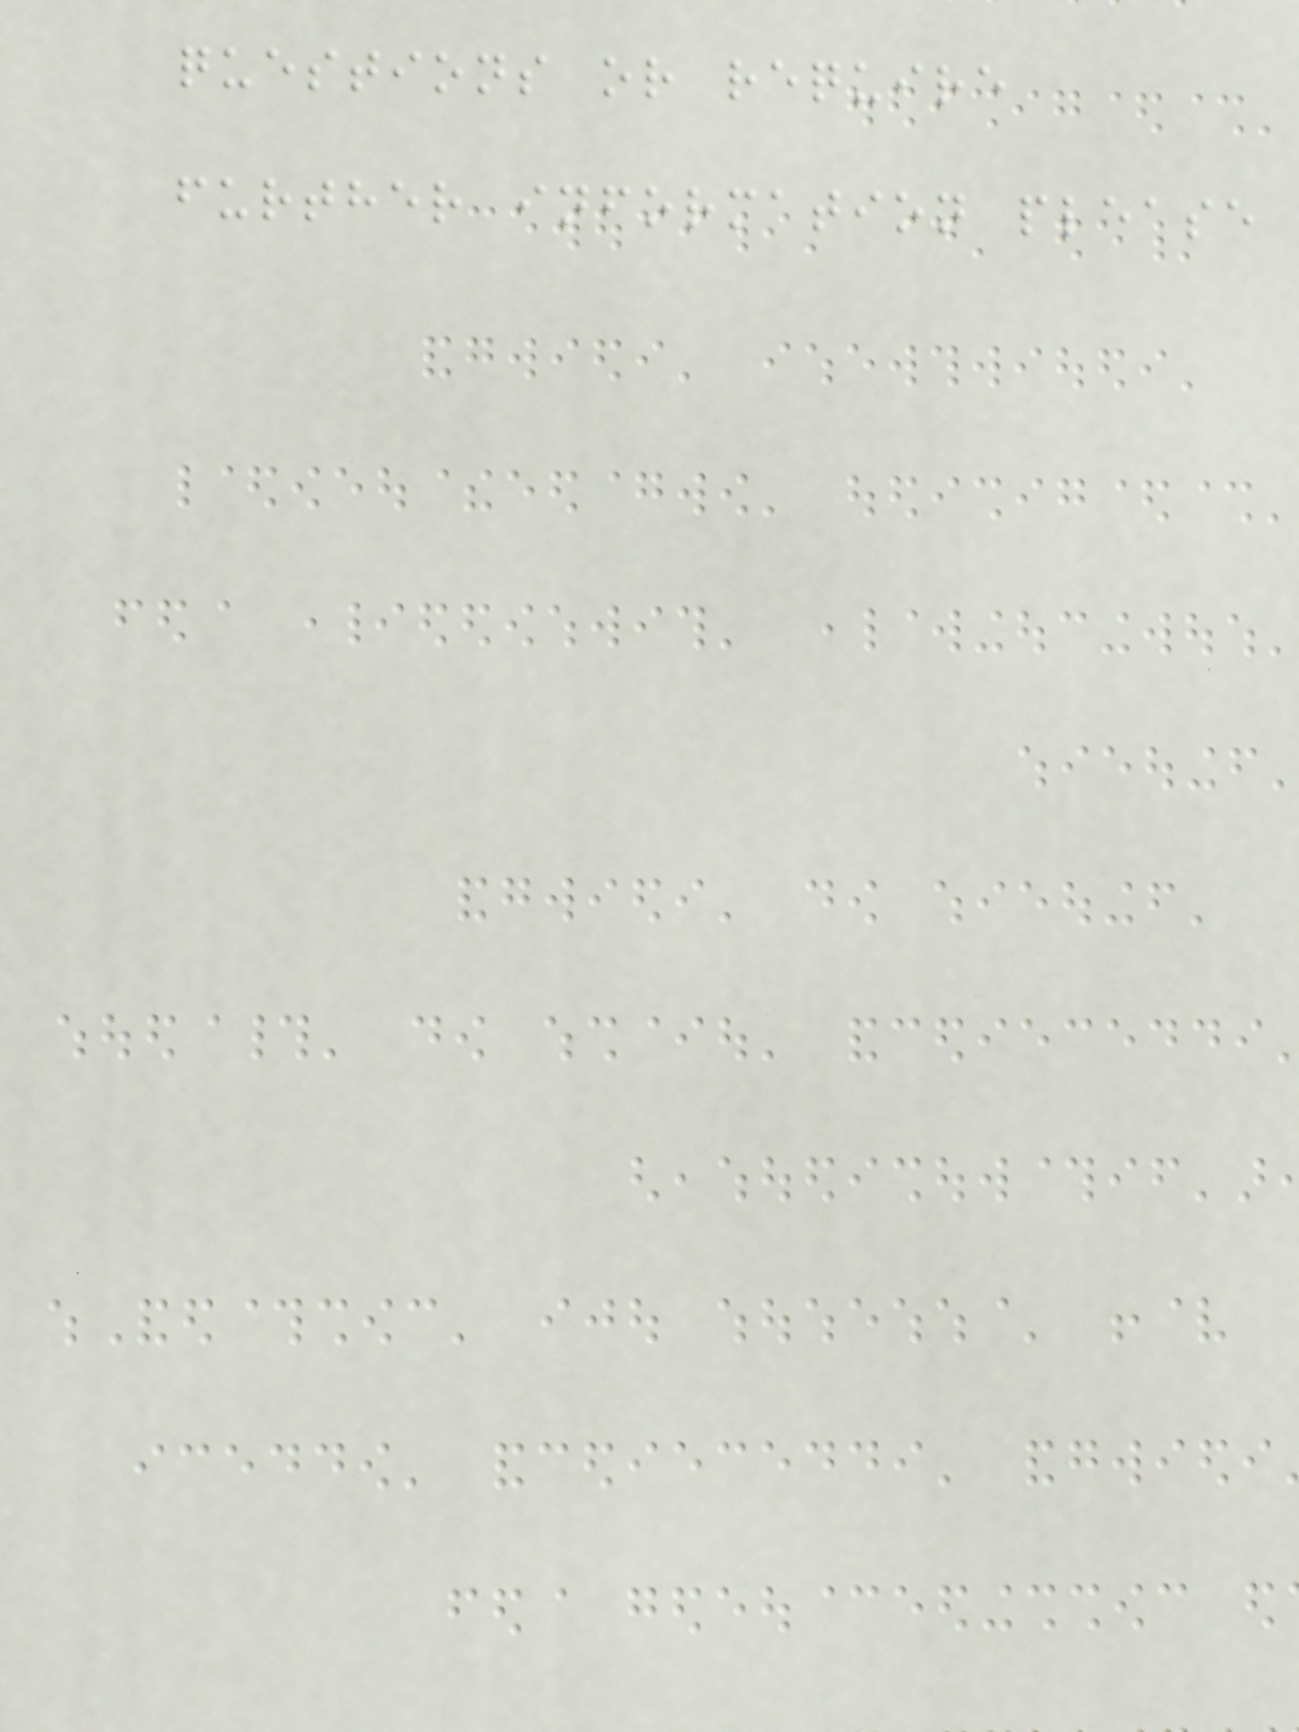questions or require
further information please
